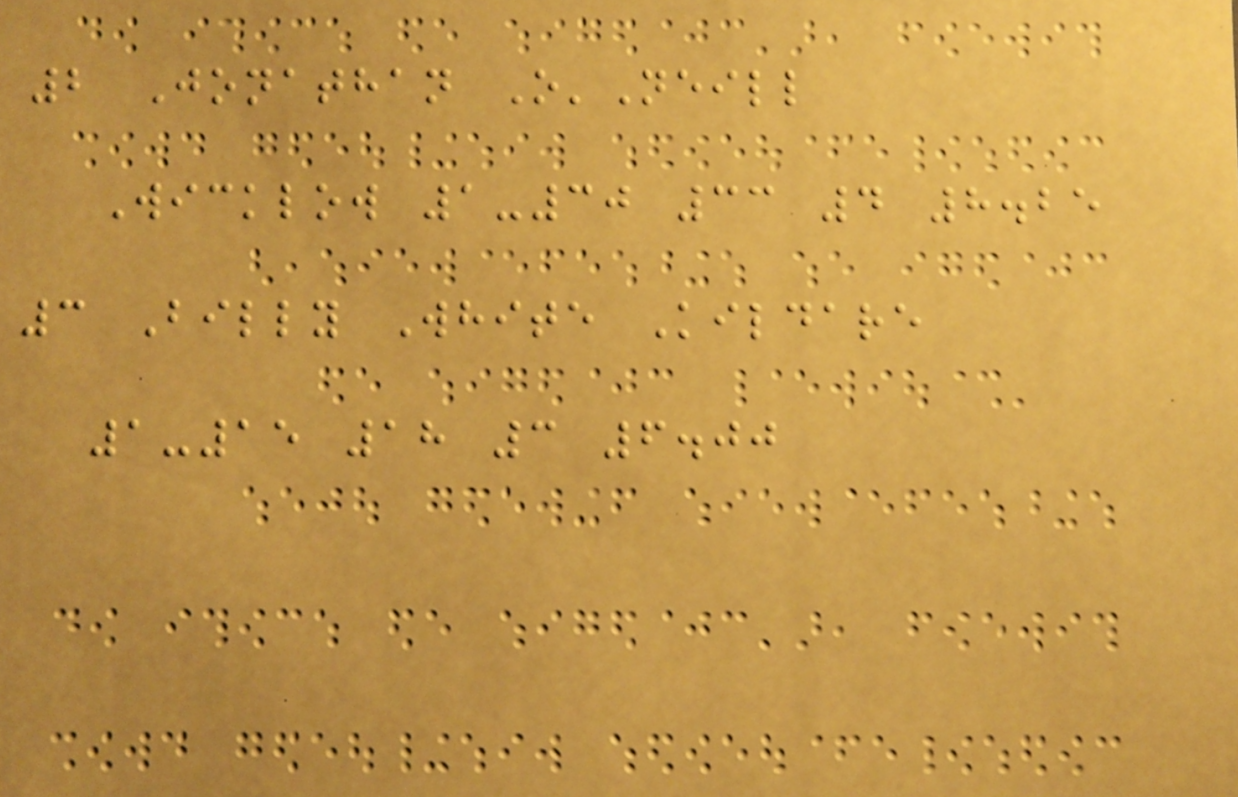2 Jonathan O'Neill
Wicklow 1-30 33 4 8.25
3 Billy White Kildare
1-15 18 3 6.00
